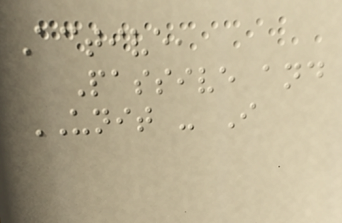Active,
Passive and
UNIT - I
